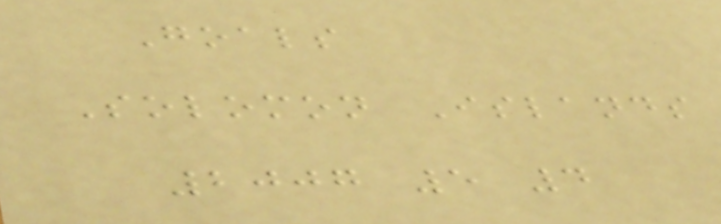Goals
Solomon Islands
2007 5 4
